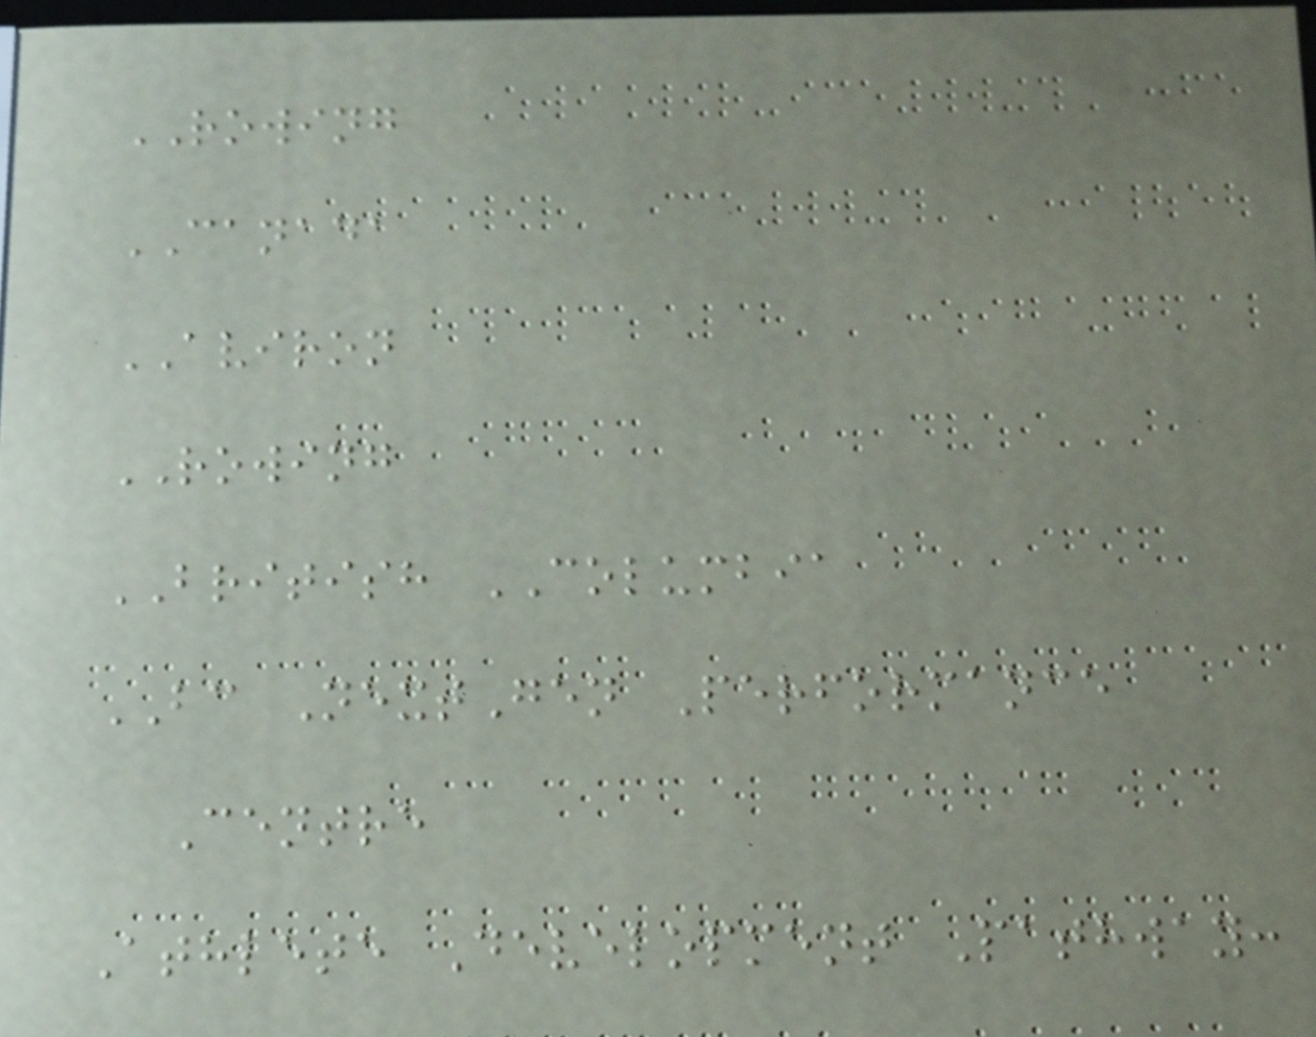ROWING
CANADA
AVIRON
ROWING
BRITISH COLUMBIA
BC NextGen Performance
Centre
Athlete Development Pathway:
